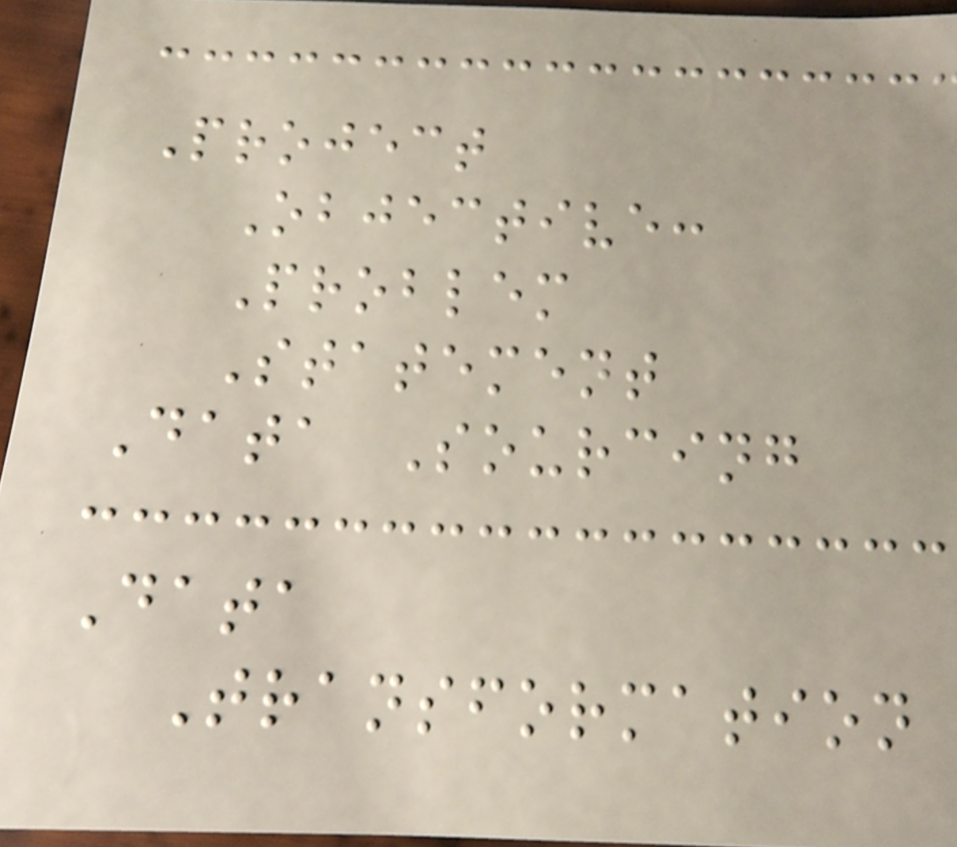Project
Objective:
Problem
Statement
Data Sourcing
Data
Transformation
